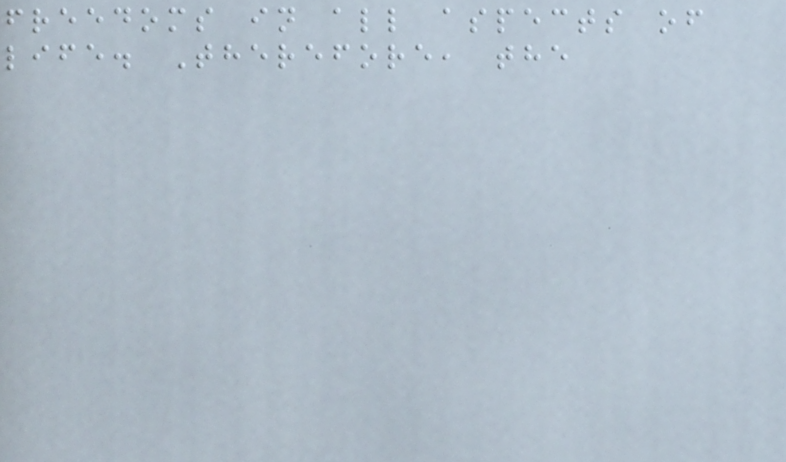freedoms in all aspects of
life. Therefore, the
